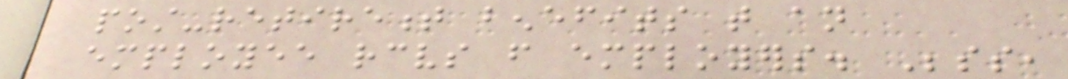post-retirement benefits that an
employee receives from employers. Besides,
